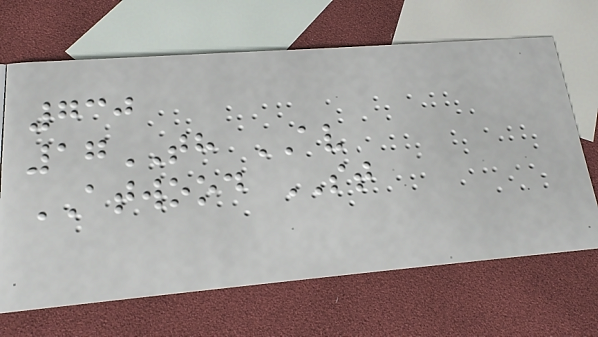730
17TH AV
ATWOOD ST
